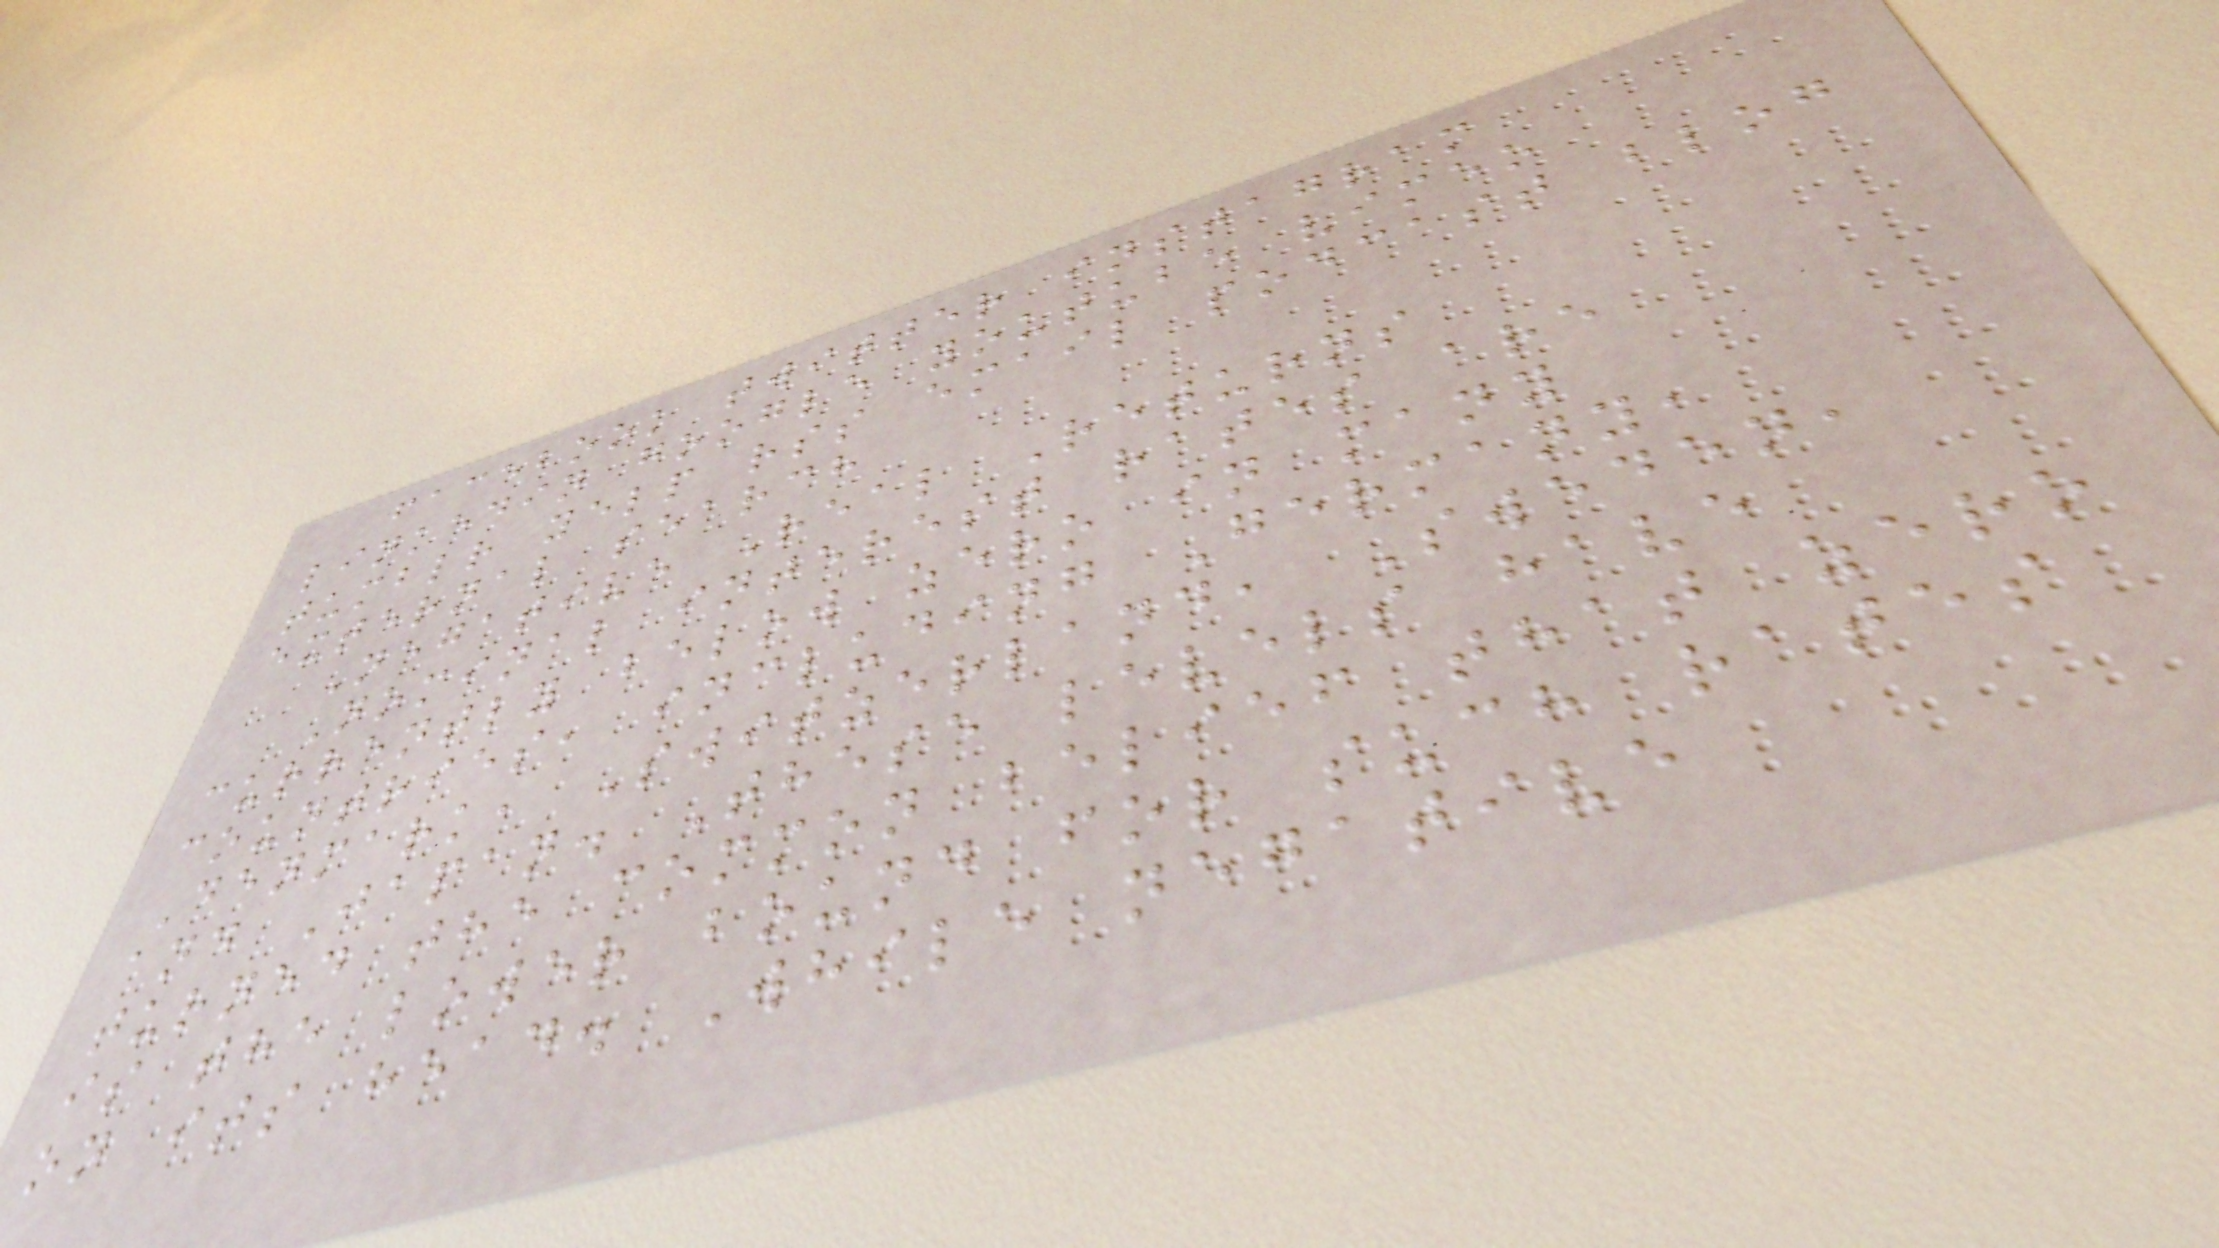facebook twitter instagram
linkedin google youtube vimeo
tumblr yelp rss email podcast blog
external search
Negative Real Returns
Nominal interest rates are
currently below zero in many
countries, including Germany,
Denmark, Switzerland, Sweden,
and Japan. These levels have
turned the common belief that zero
is the lower bound for such rates
on its head. While negative
